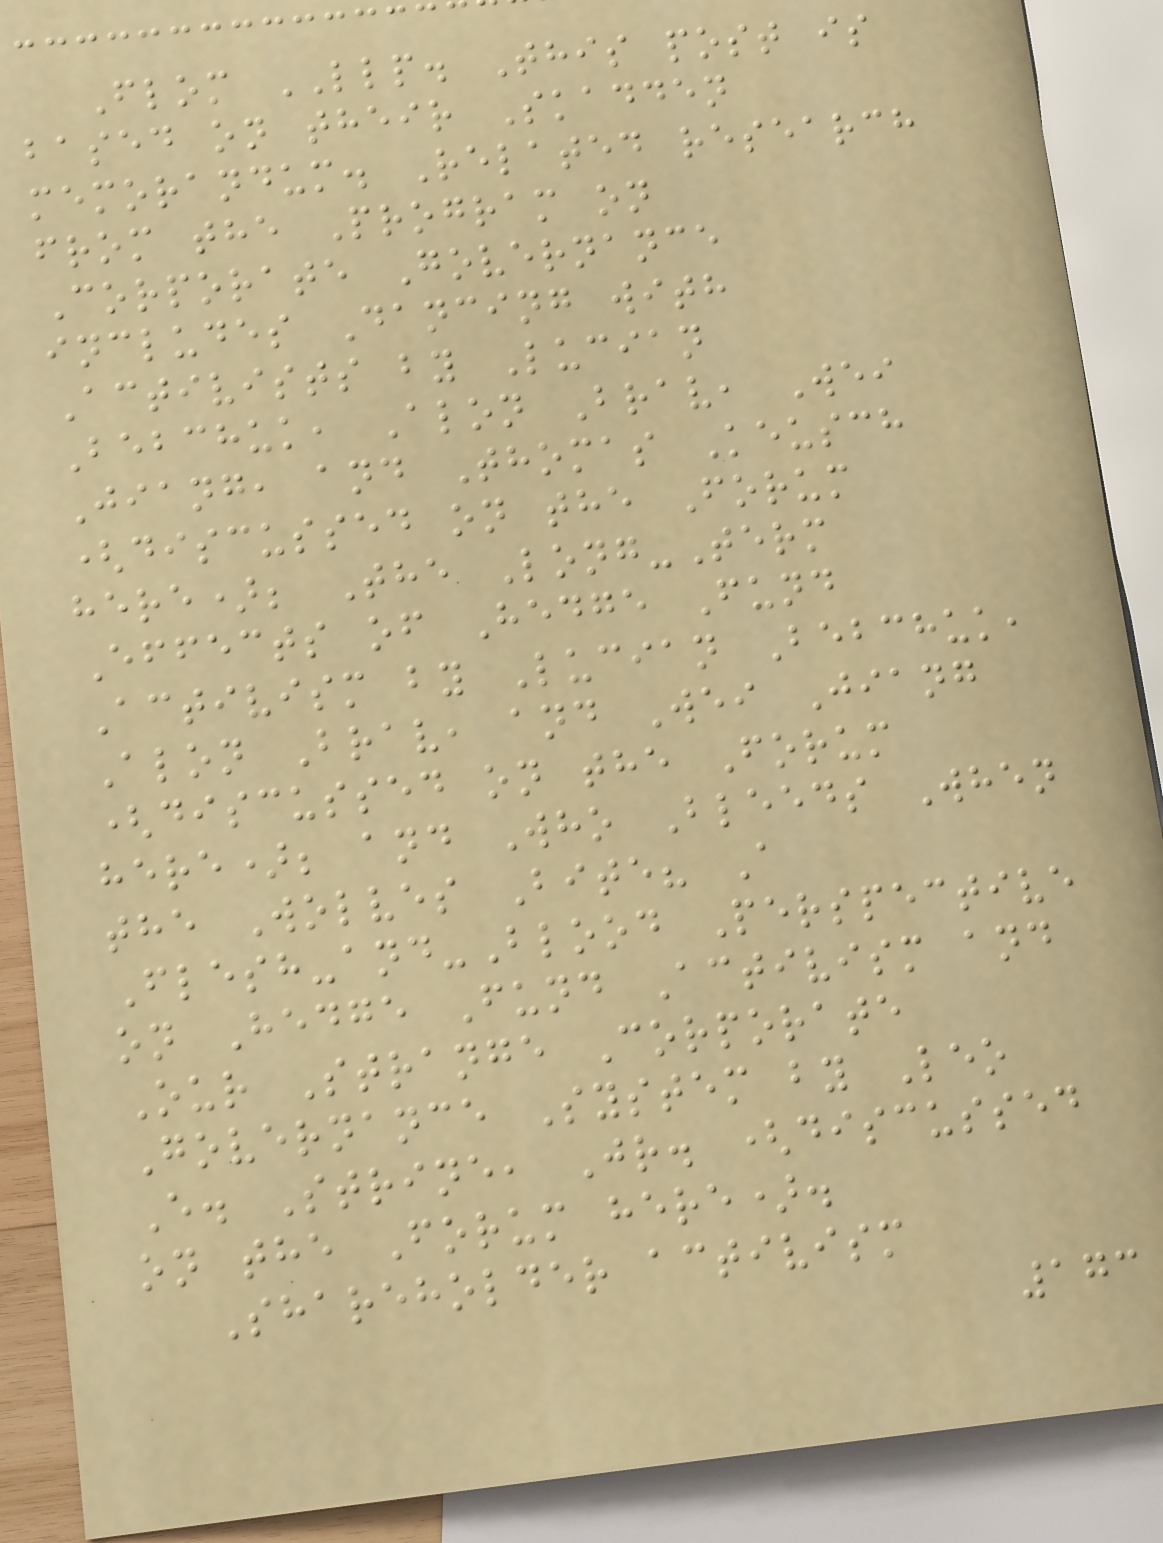Flom LLP. This post is
based on their Skadden
memorandum. Related research
from the Program on
Corporate Governance
includes Dancing with
Activists by Lucian
Bebchuk, Alon Brav, Wei
Jiang, and Thomas Keusch
(discussed on the Forum
here); The Long-Term
Effects of Hedge Fund
Activism by Lucian Bebchuk,
Alon Brav, and Wei Jiang
(discussed on the Forum
here); and Who Bleeds When
the Wolves Bite? A
Flesh-and-Blood Perspective
on Hedge Fund Activism and
Our Strange Corporate
Governance System by Leo
E. Strine, Jr. (discussed
on the Forum here).
Shareholder activism
173
